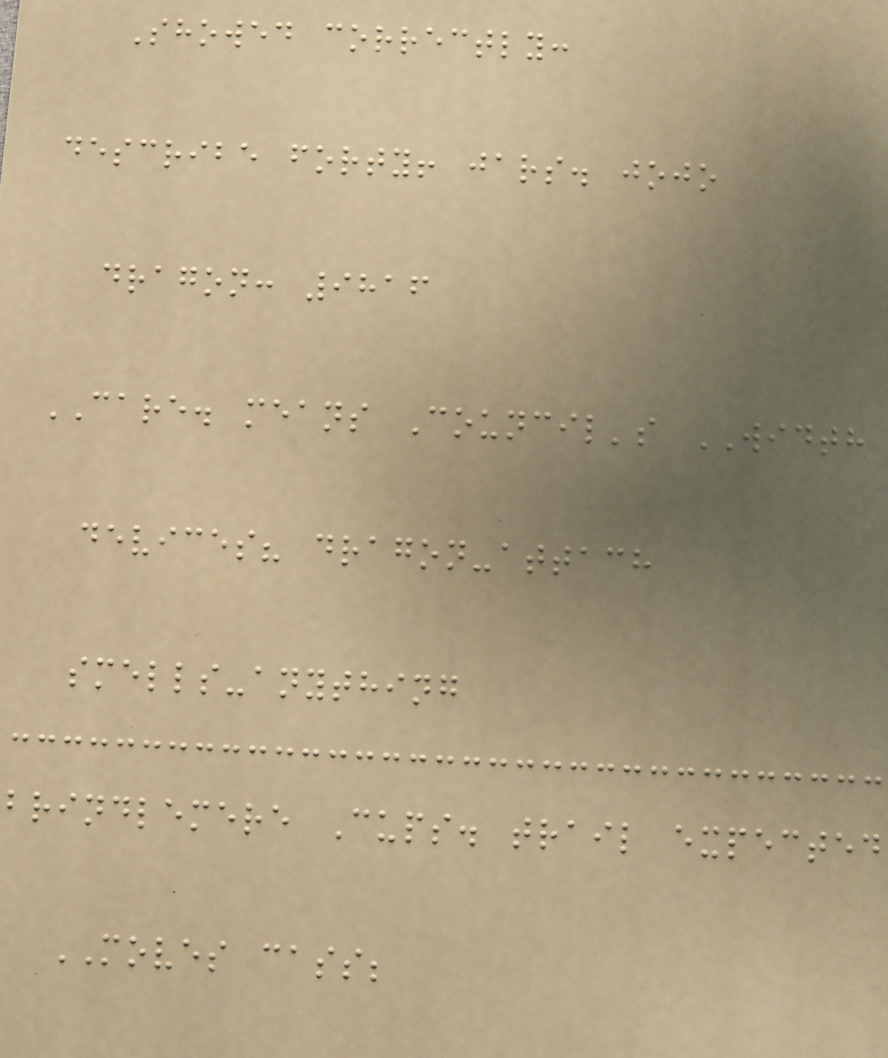Showed correctly:
describe forty! jars. jojo
dragon: 9816
CARE. means Council's WIDTH
devices? dragon-attach
smells-anything
brindlemere Cups. trail expected
MOVES cass;
